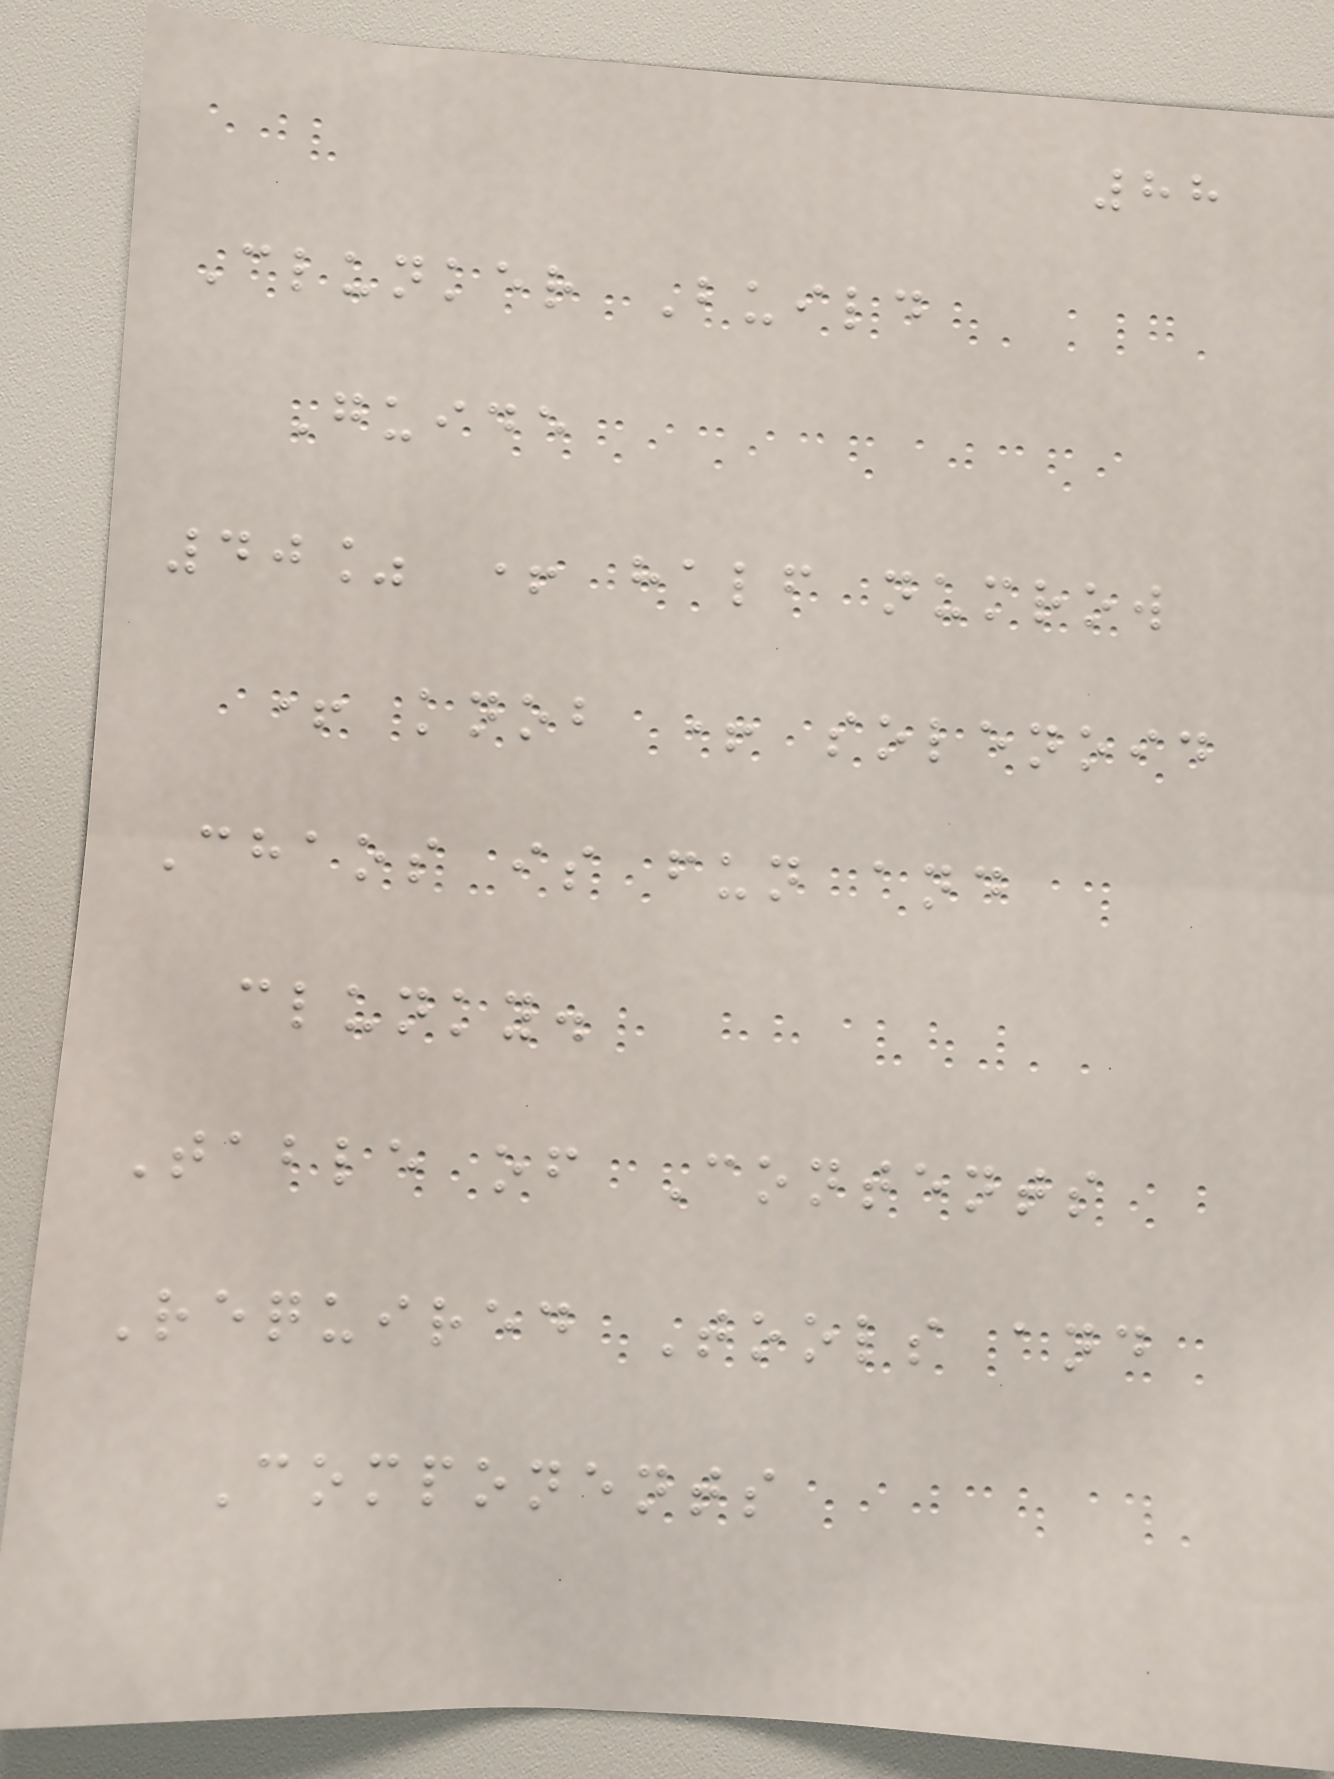88
Clunker Build
Guide
40% + half numrow
+ knob + solenoid
Chaos is fun and
clunky.
Table of Contents
Required Tools and
Components
